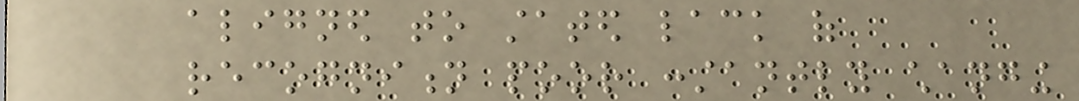aligned to stated lack of
recognition poor constantly changing
